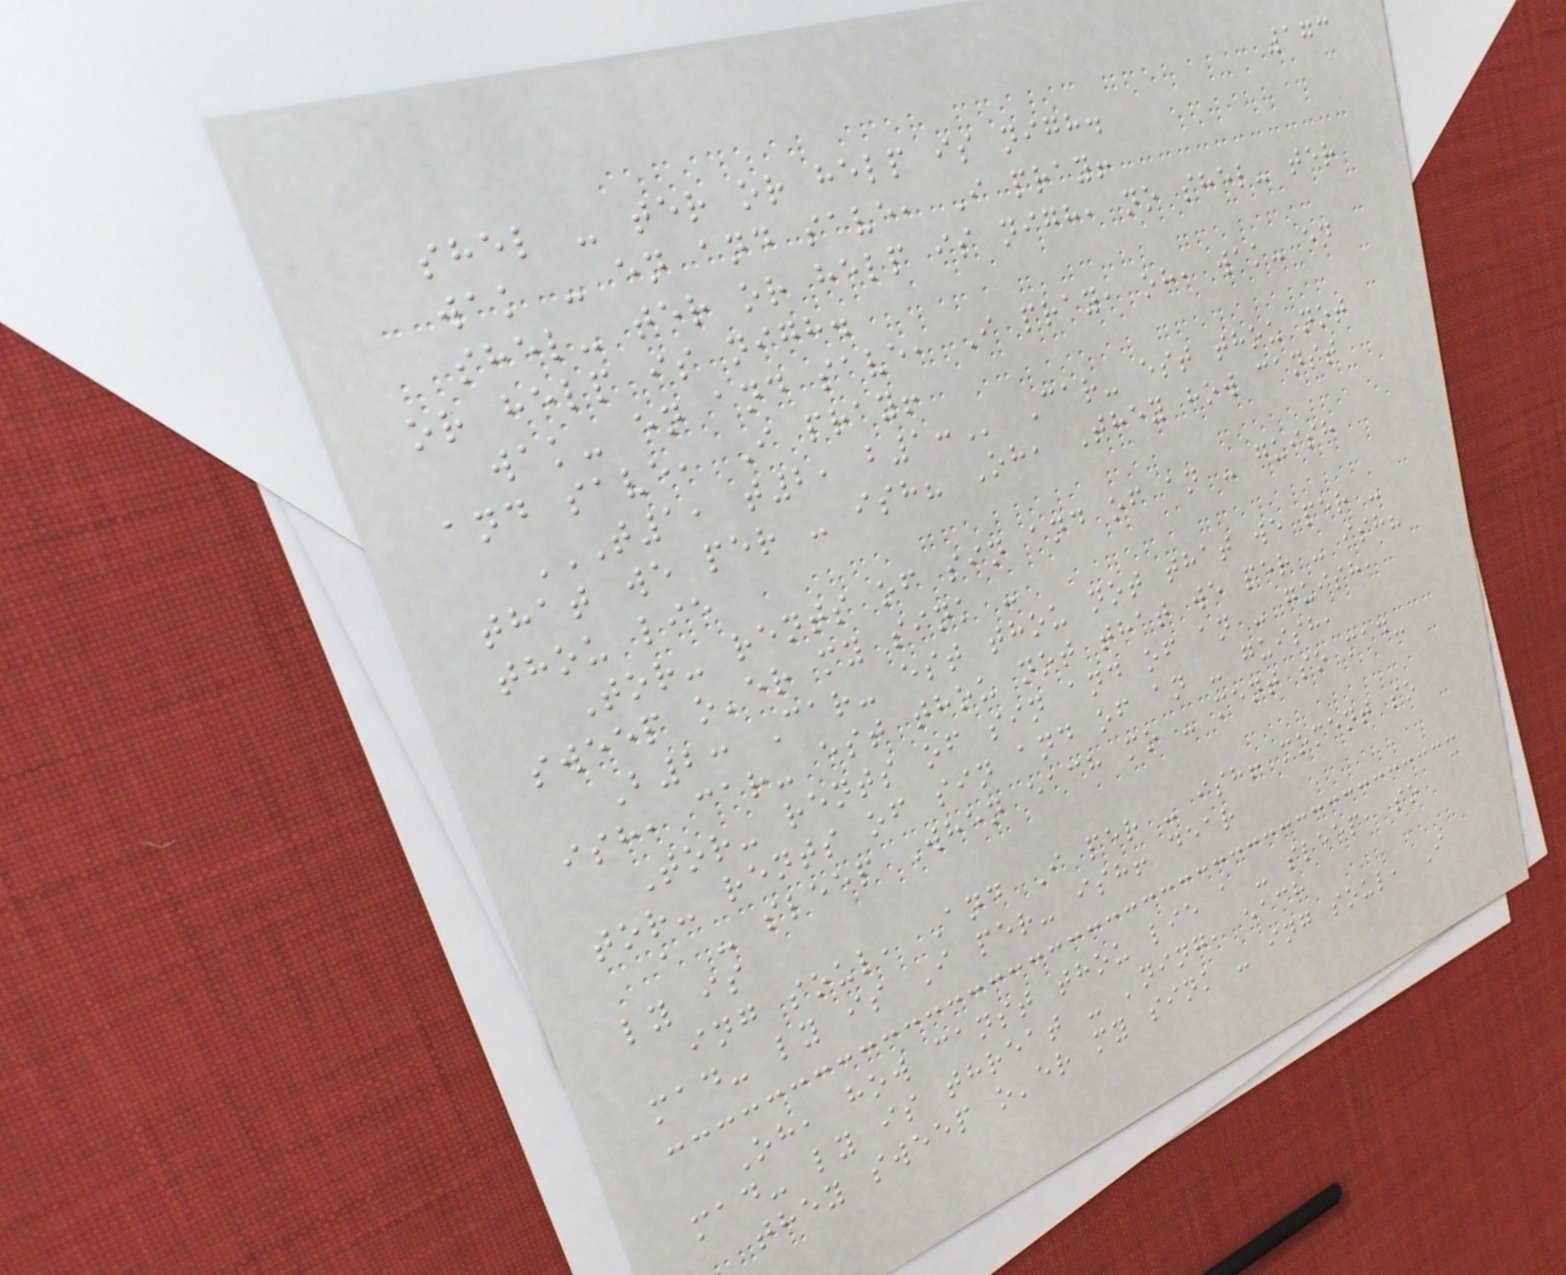173
shel - ter or help is nigh.
wak - en and save, I pray!
shel- ter or help is nigh, no shel- ter
or help is nigh.
wak- en and save, I pray, oh, wak- en
and save, I pray!
T1, T2, B1: Car- est thou not
that we per - ish? Oh, They how canst
thou lie
Tor- rents of sin and of an - guish
sweep o'er my sink -
B2: Car- est thou not that we per -
ish, car- est thou not that we per - ish?
Tor- rents of sin and of an - guish,
tor- rents of sin and of an - guish,
a - sleep When each mo - ment so mad-
ly is
ing soul, And I per - ish! moment so
mad- ly is I per- ish! dear
Oh, how canst thou lie a - sleep, so
mad- ly is threat - 'ning, each
they sweep o'er my sink - ing soul, I
